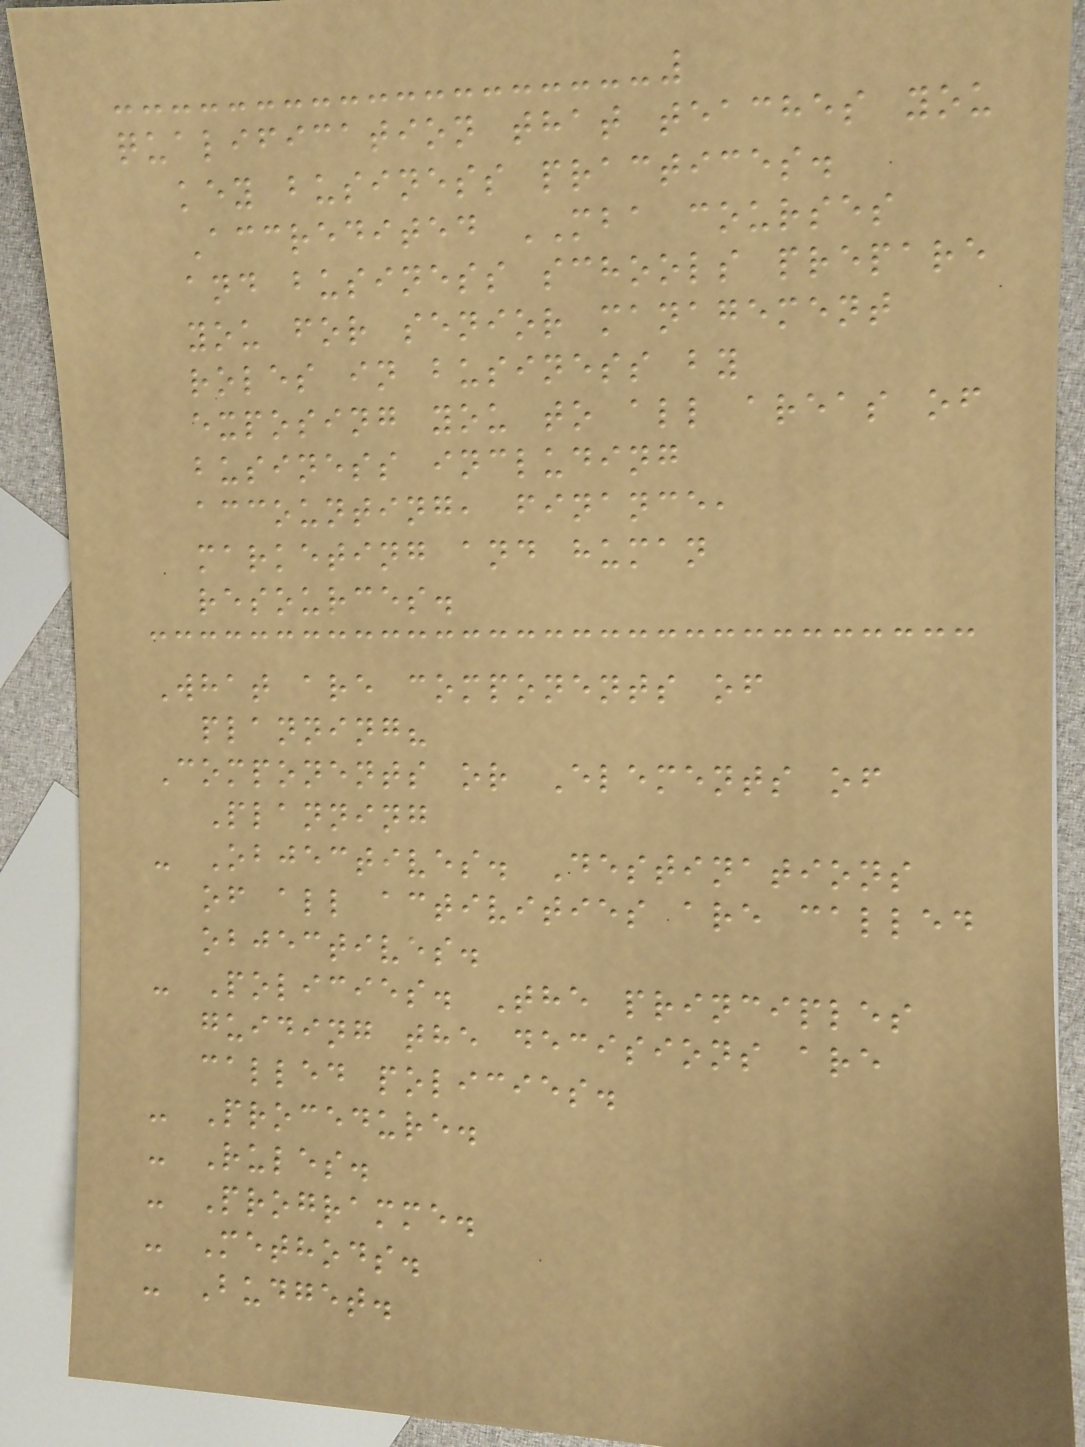qualification that teaches you
key business practices.
Accredited MBA courses
and business schools prepare
you for senior management
roles in business by
exposing you to all areas of
business including
accounting, finance,
marketing and human
resources.
What are components of
planning?
Components or Elements of
Planning
- Objectives. Destinations
of all activities are called
objectives.
- Policies. The principles
guiding the decisions are
called policies.
- Procedure.
- Rules.
- Programme.
- Methods.
- Budget.
